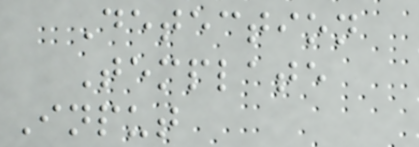Detection
Template
Input
